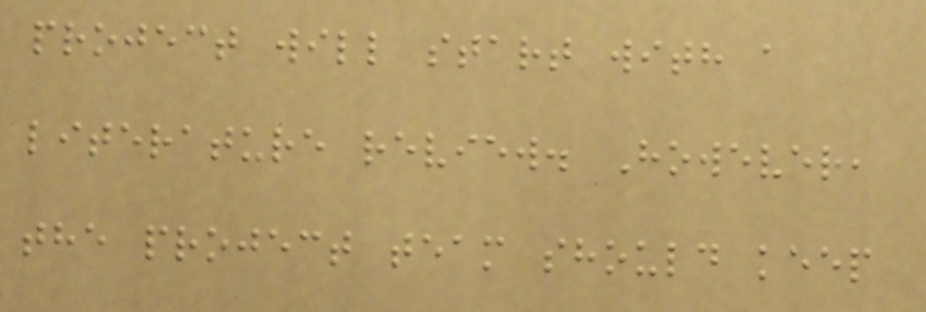project will start with a
literature review. However,
the project team should keep
